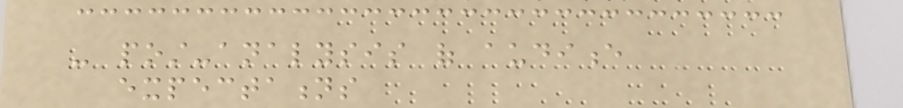- post-analysis of audience
expectations
